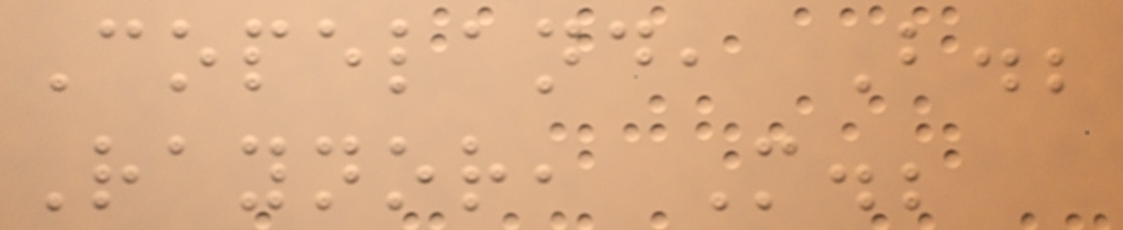Copeland, B.;
Raynor, M.;
